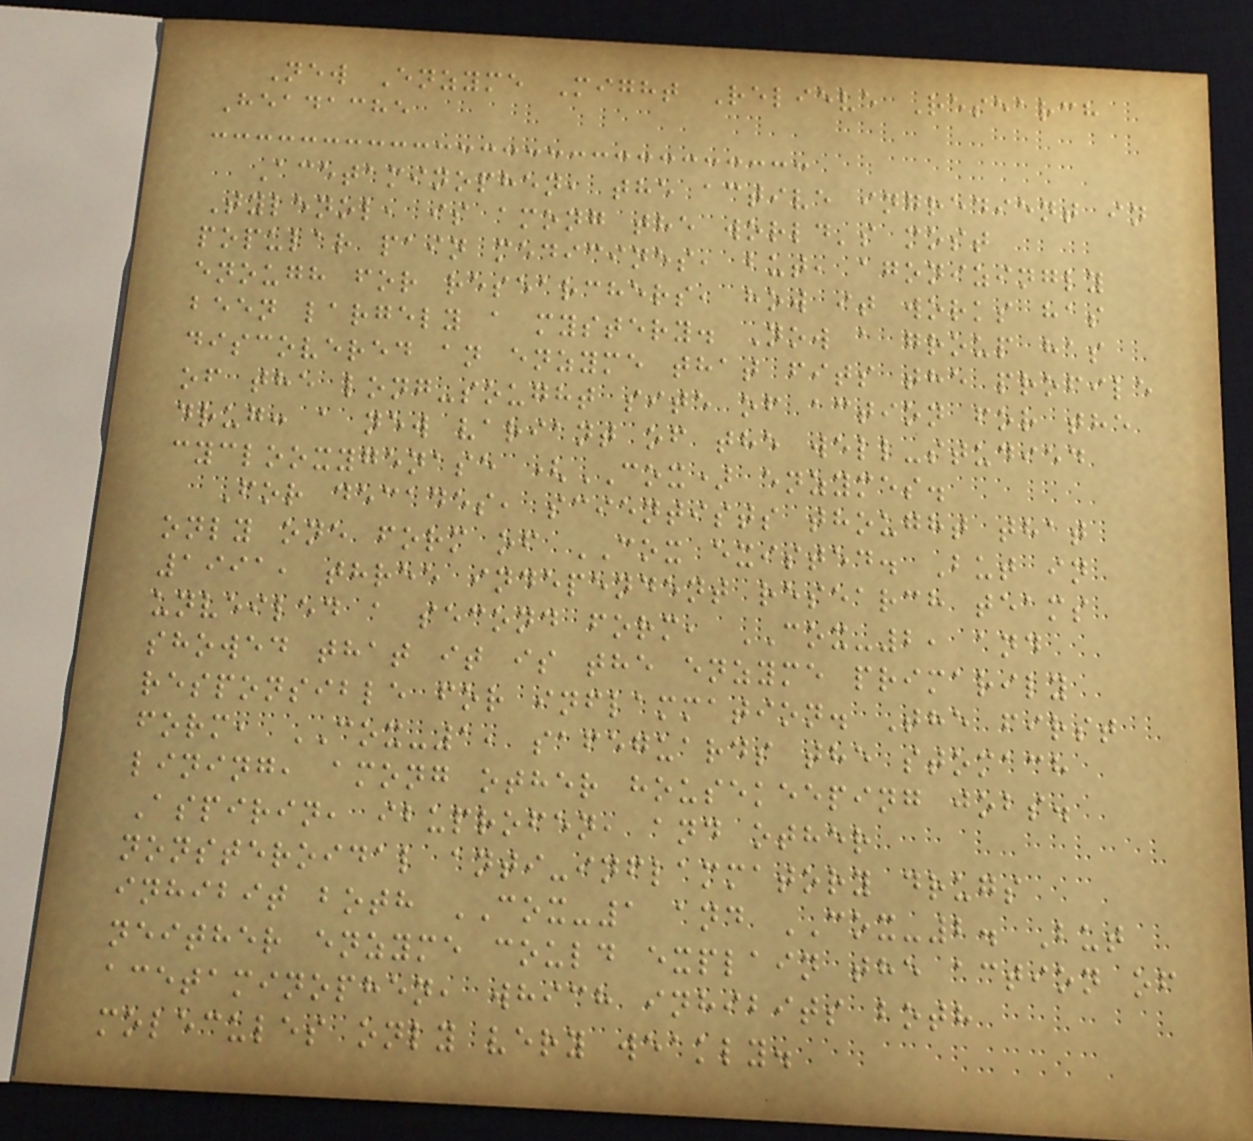New Enzyme Might Relieve Research
Headache
Acetaminophen, the active ingredient in
Tylenol, is among the world's most
popular pain medicines, but, agonizingly
enough for researchers, how it works has
been largely a mystery. Now a group has
discovered an enzyme that fits the profile
of the long-sought site of action for the
drug: a new variant of the well-studied
cyclooxygenase (COX) enzymes.
For decades, scientists thought that
only one form of COX existed. But in
1991, three independent research teams
unveiled a second form, COX-2, and
showed that it is the enzyme primarily
responsible for inflammation. The first
form, COX-1, safeguards the stomach
lining, among other housekeeping jobs.
Aspirin, ibuprofen, and other
nonsteroidal anti-inflammatory drugs
inhibit both COX-1 and COX-2. But
neither enzyme could explain the action of
acetaminophen, which inhibits both
molecules only very weakly.
